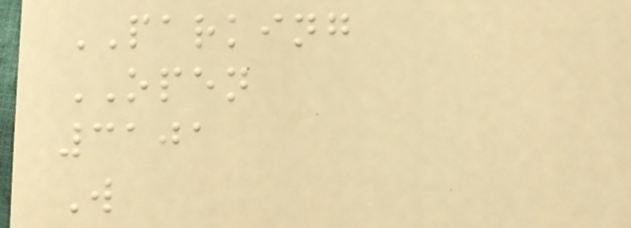PARKING
OPEN
3101
W
